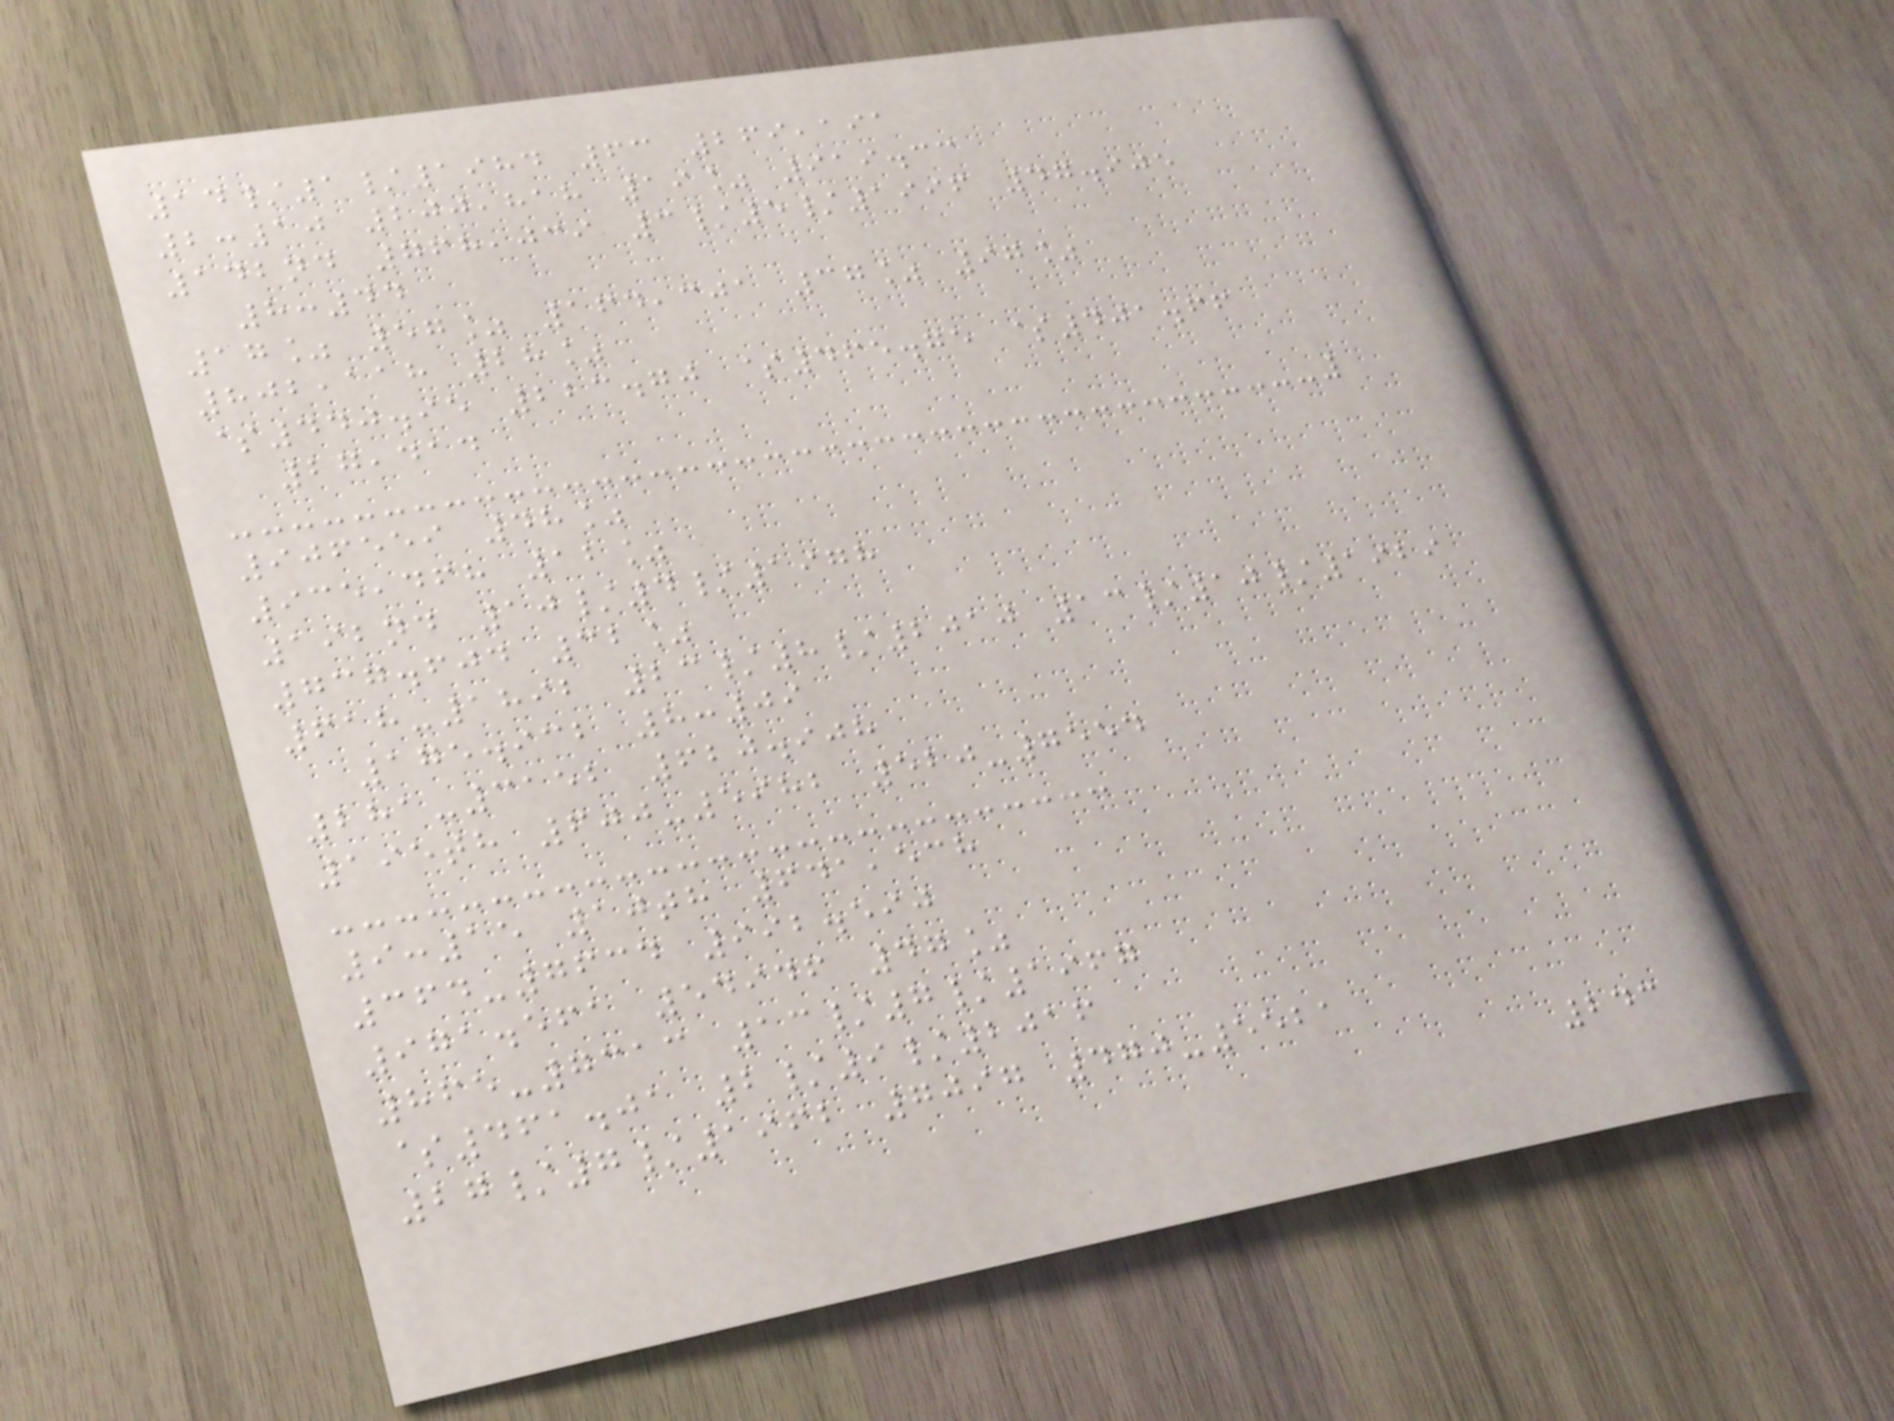14/1/1984 63 269,191
2:10 200,818 19% 919.33
142nd 768,039 3/5/1996 47.905
8:44
17% 57% 164,301 37% 97%
802,118 28%
$440.95 223.70 $465.75 $401.66
27,414
906559 48%
935,468 12%
192nd 10/4/1978
737.604 32%
618-1892 23/8/2010 13/10/1929
175.932 8:09
281-3152 620.908
195th 600-5982 520-7554
9:15 10th 641,538
364-7634 992.590
971.561 54946 47%
865-7313 13/7/1967
$461.01 2/9/2016
27/7/1962 7097 470-5521
243
